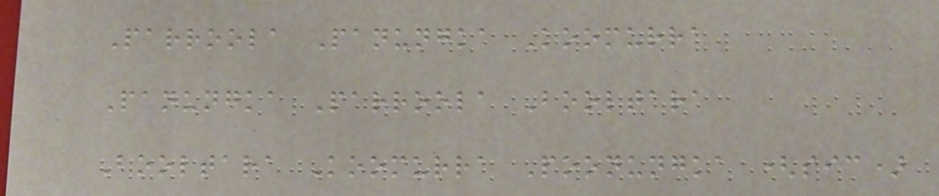Parroola Panungka Koomurra
Panungka Parroola Booltara
Booltara Koomurra Poonungka (sic)
